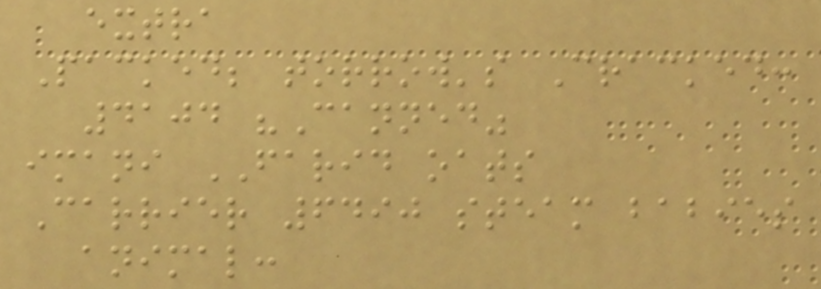extra
Packed; torrow's Cracked:
4104 "Canned"
imani FARID oats
Carrier 6490 steam babies
animal:
